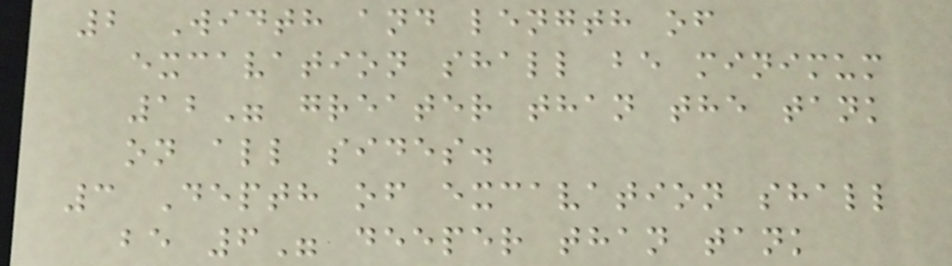2 Width and length of
excavation shall be minimum
12" greater than the tank
on all sides.
3 Depth of excavation shall
be 6" deeper than tank
